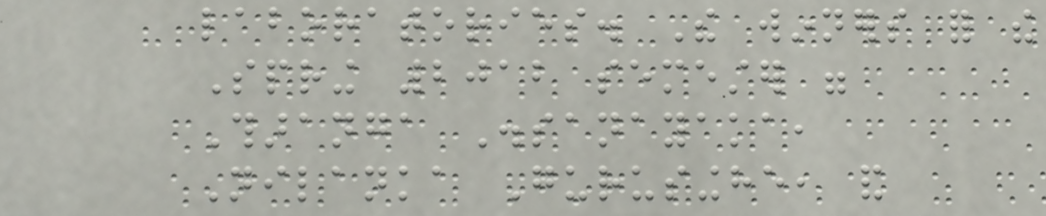laboratories. The winners for the
Spring 2012 semester were
Tharanga Dissanayaka,
Nilanka Gurusinghe, and
